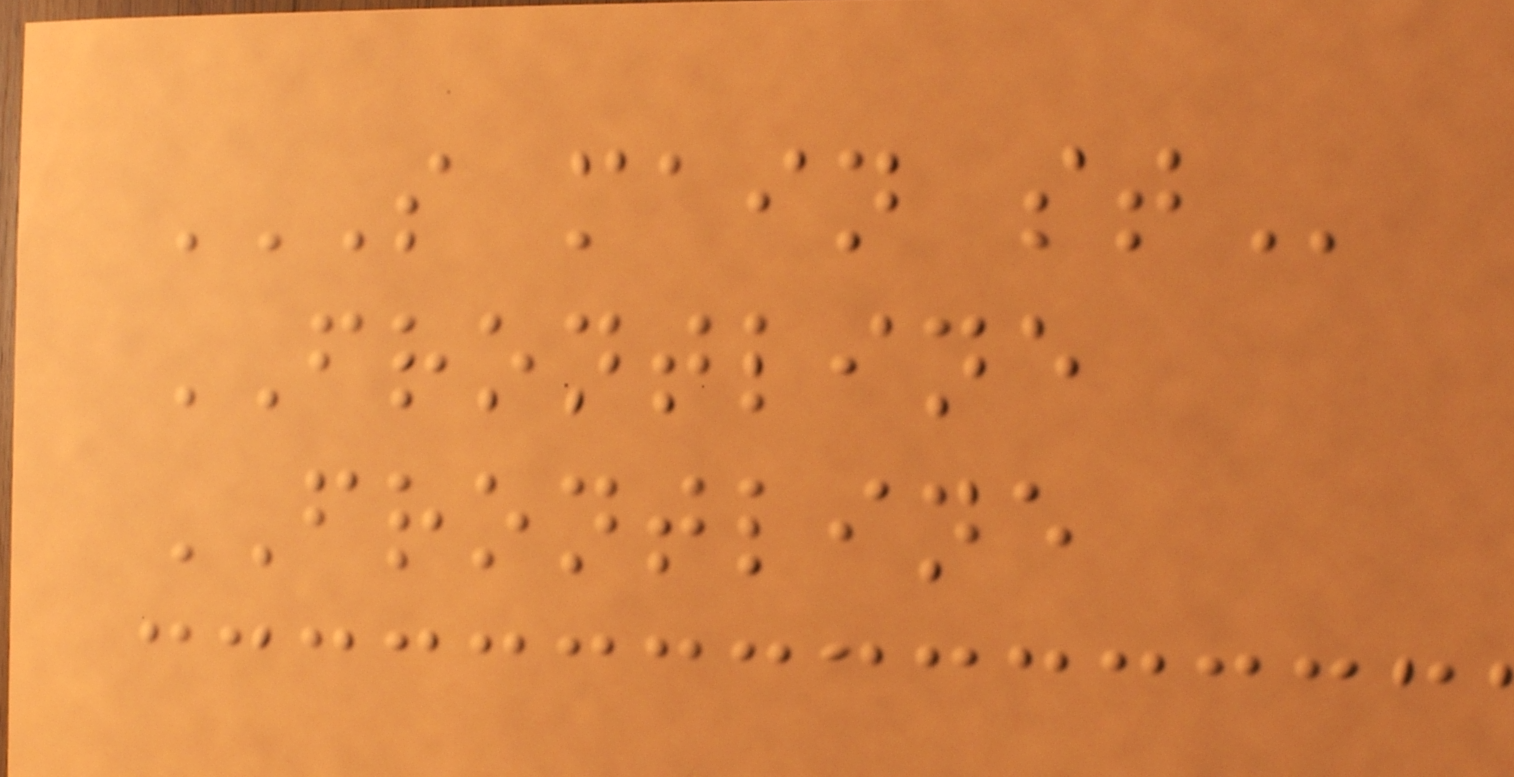S MAIN ST
FRONTLINE
FRONTLINE
